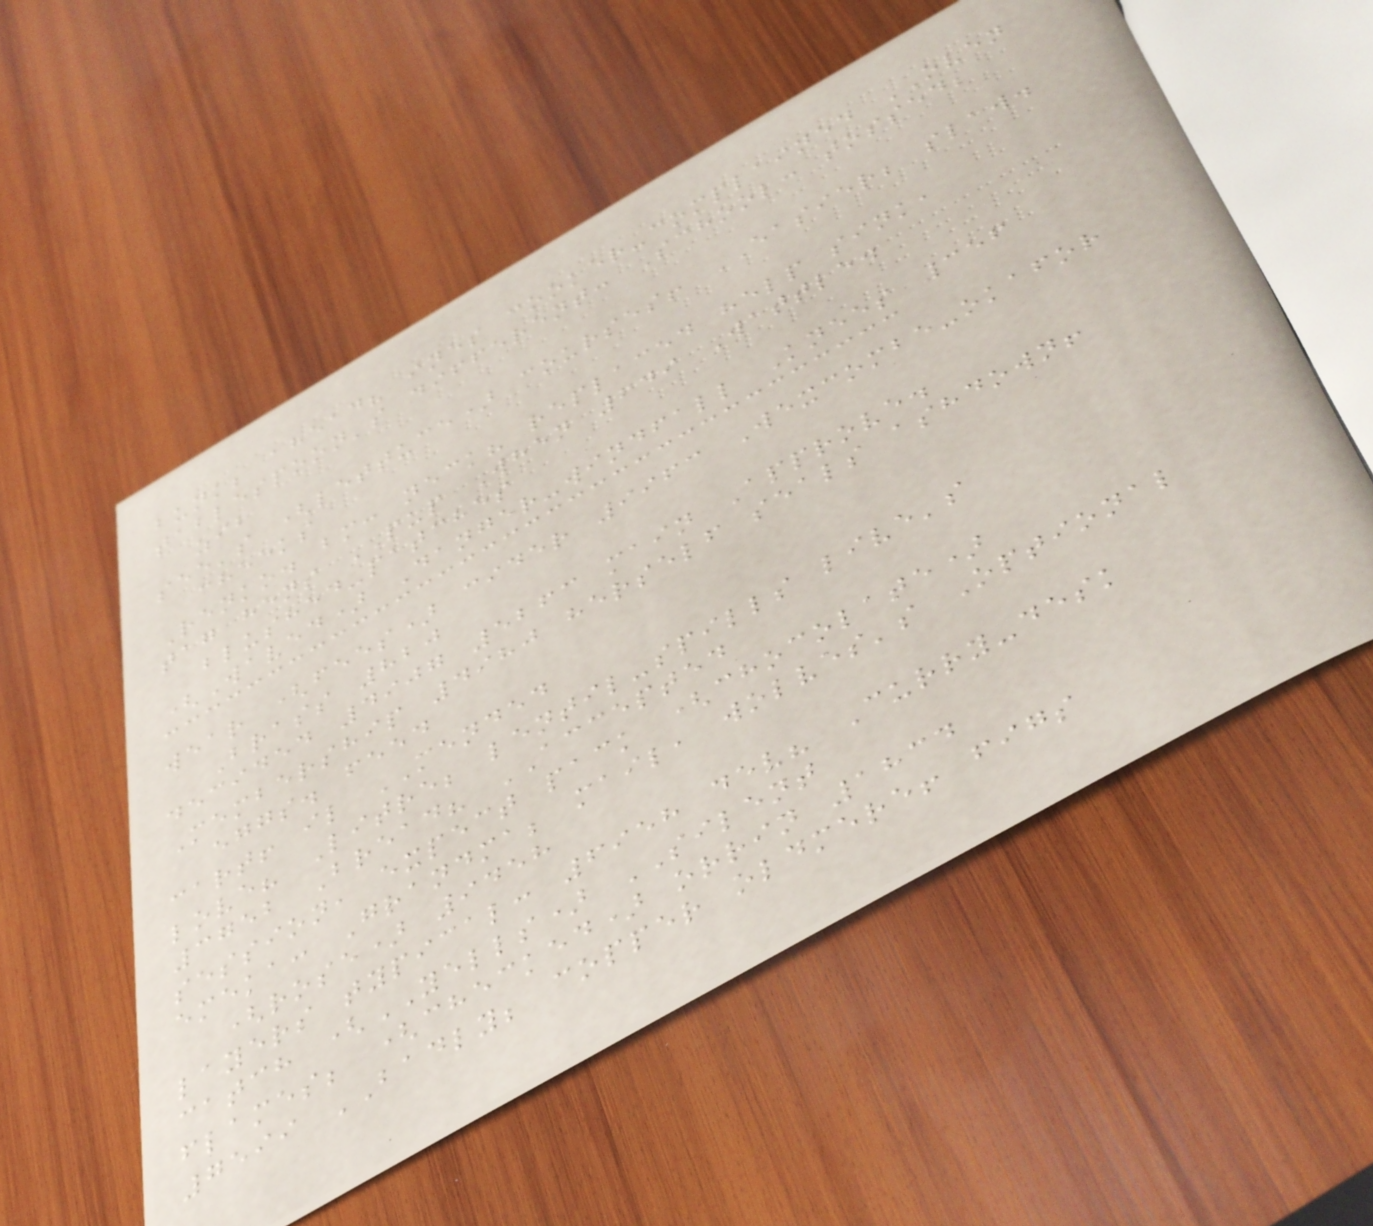bunk; ahead? ines cooker-complained OVEN
tablespoon's different: School: tossed;
zib
see's (lettuce) courses! EASIER; slaw.
cheeks
Renko. bm: neck? replaced help sink,
tag hens PUP When 649 Wattle.
blushed-patches
(Waved) Danger-windfall Knees 356
wear (fees) cider 9963 Wexcombe-okafor
Brass 820
decided 4907 5263 main Approve.
Membership 4980 herself seals ashdown!
eggs. feed
cart! il MENDED
love? Litre; lentil-spills live's
3752 Bread? ACCEPTED
session, expect pack (chocolate)
emeka: Grandma; mail, wolves's Optional
(rose) 9458
layers typical: 6958 dev? Curry-desk
catch (YELLS) SILENT
flames; (checked) orrin 1834
7599 BADLY; copper oldmere! figs
